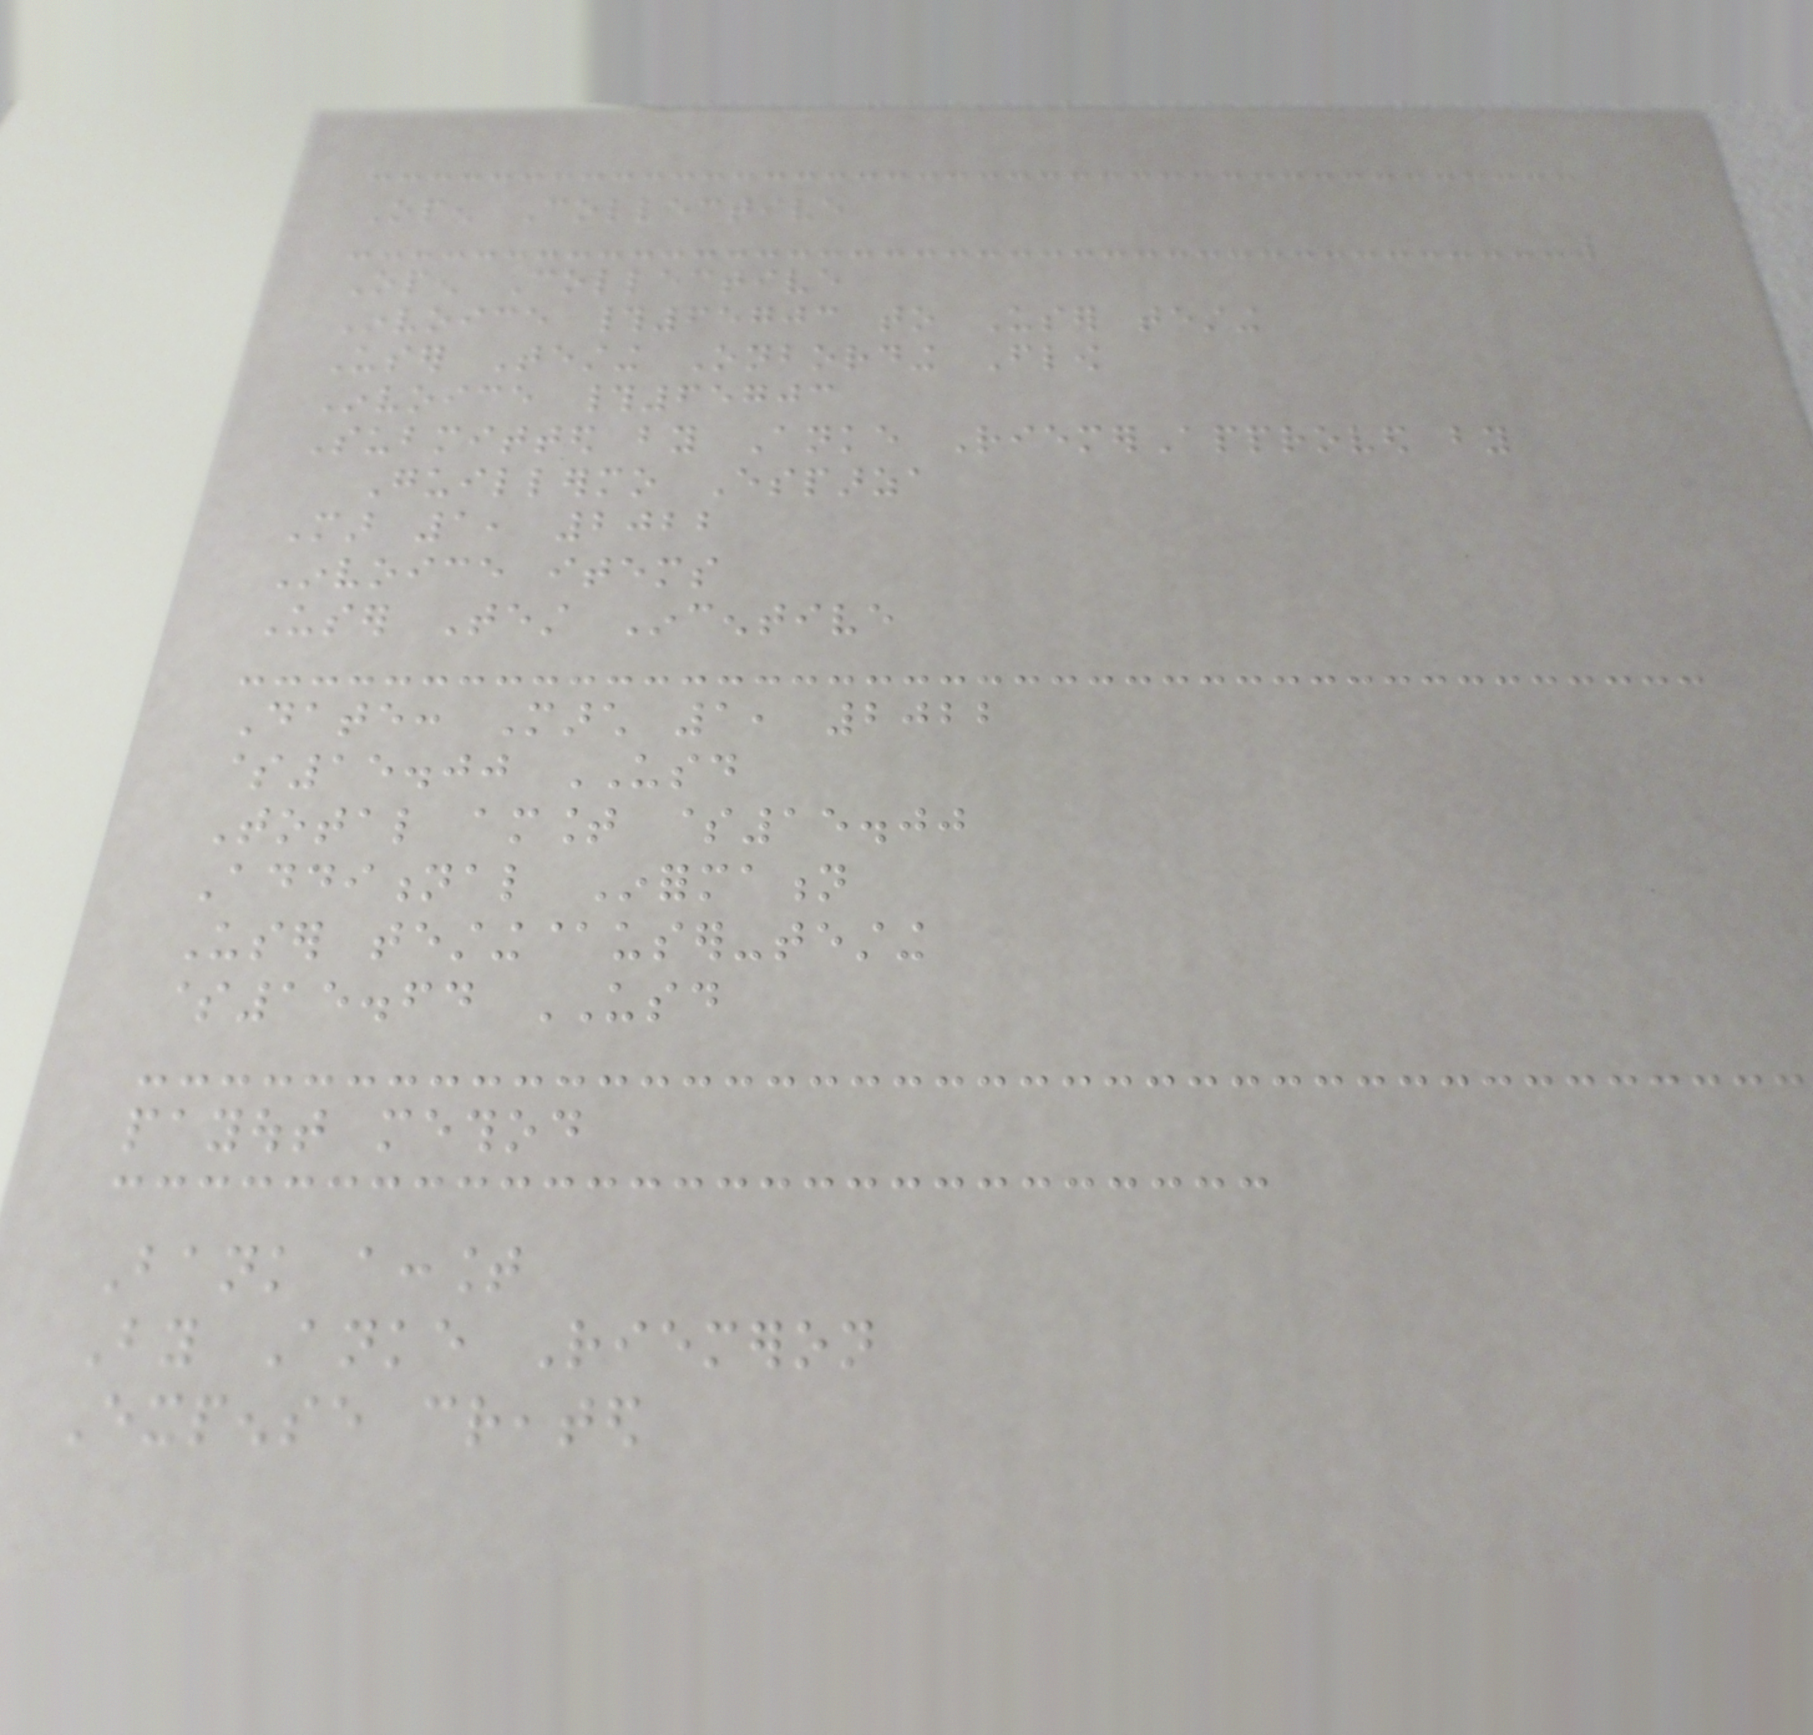Open Collective
Open Collective
Invoice #65703 to User testing
User Testing Onbording Flow
Invoice #65703
Submitted by Anke RiemerApproved by
Guillermo Esparza
Mar 1, 2022
Invoice items
User Test Incentive
Date: March 1, 2022
$15.00 USD
Total amount $15.00
Additional Information
User testing@user-testing
$15.64 USD
payout method
Bank account
By Anke Riemeron
Expense created
